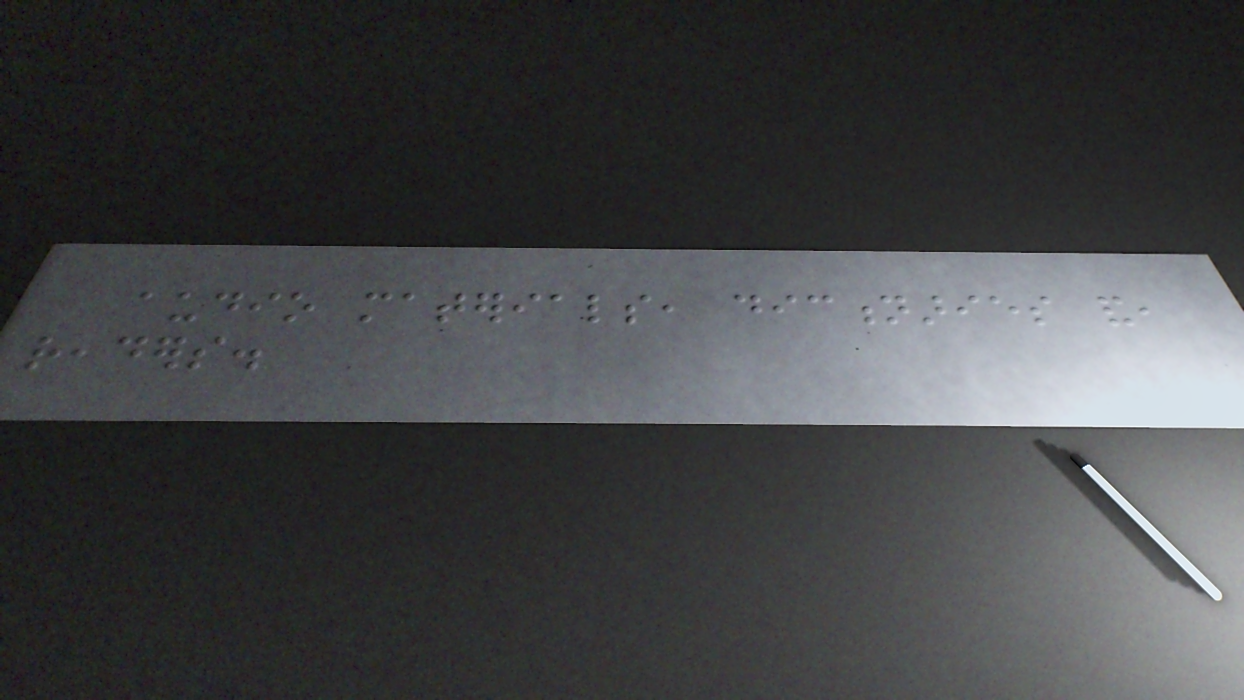audio materials, dictionaries and,
readers.
